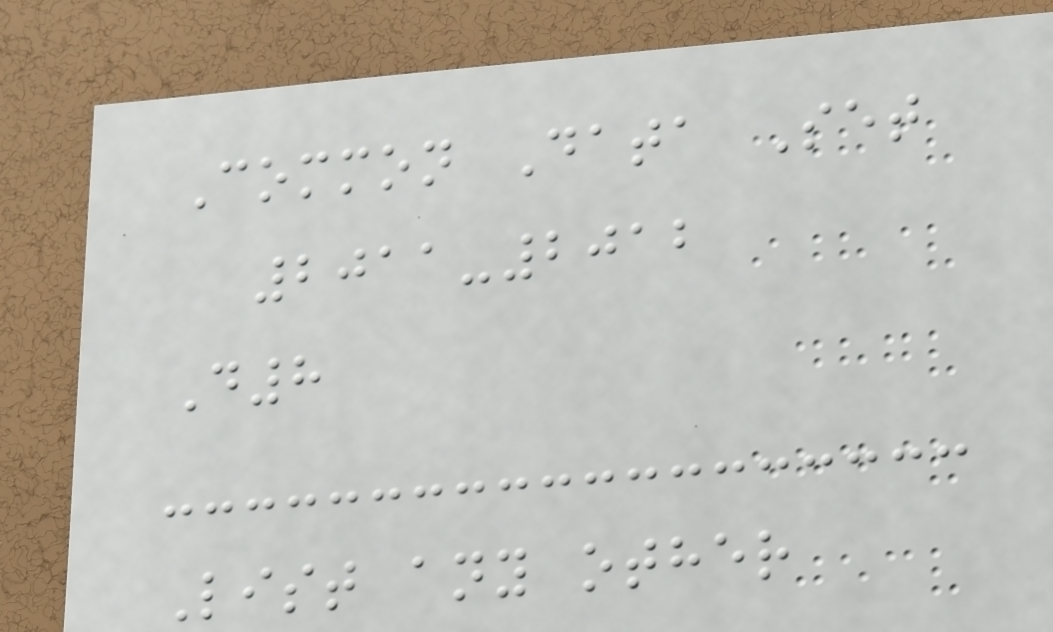Common Data Set
2011-2012
D8
List any other
